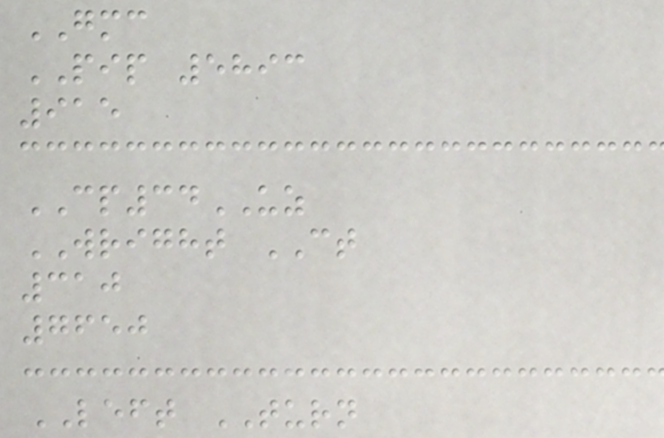GMC
PIP 5893
915
CP34UZ
WRIGHT CT
310
7650
LEFT TURN
